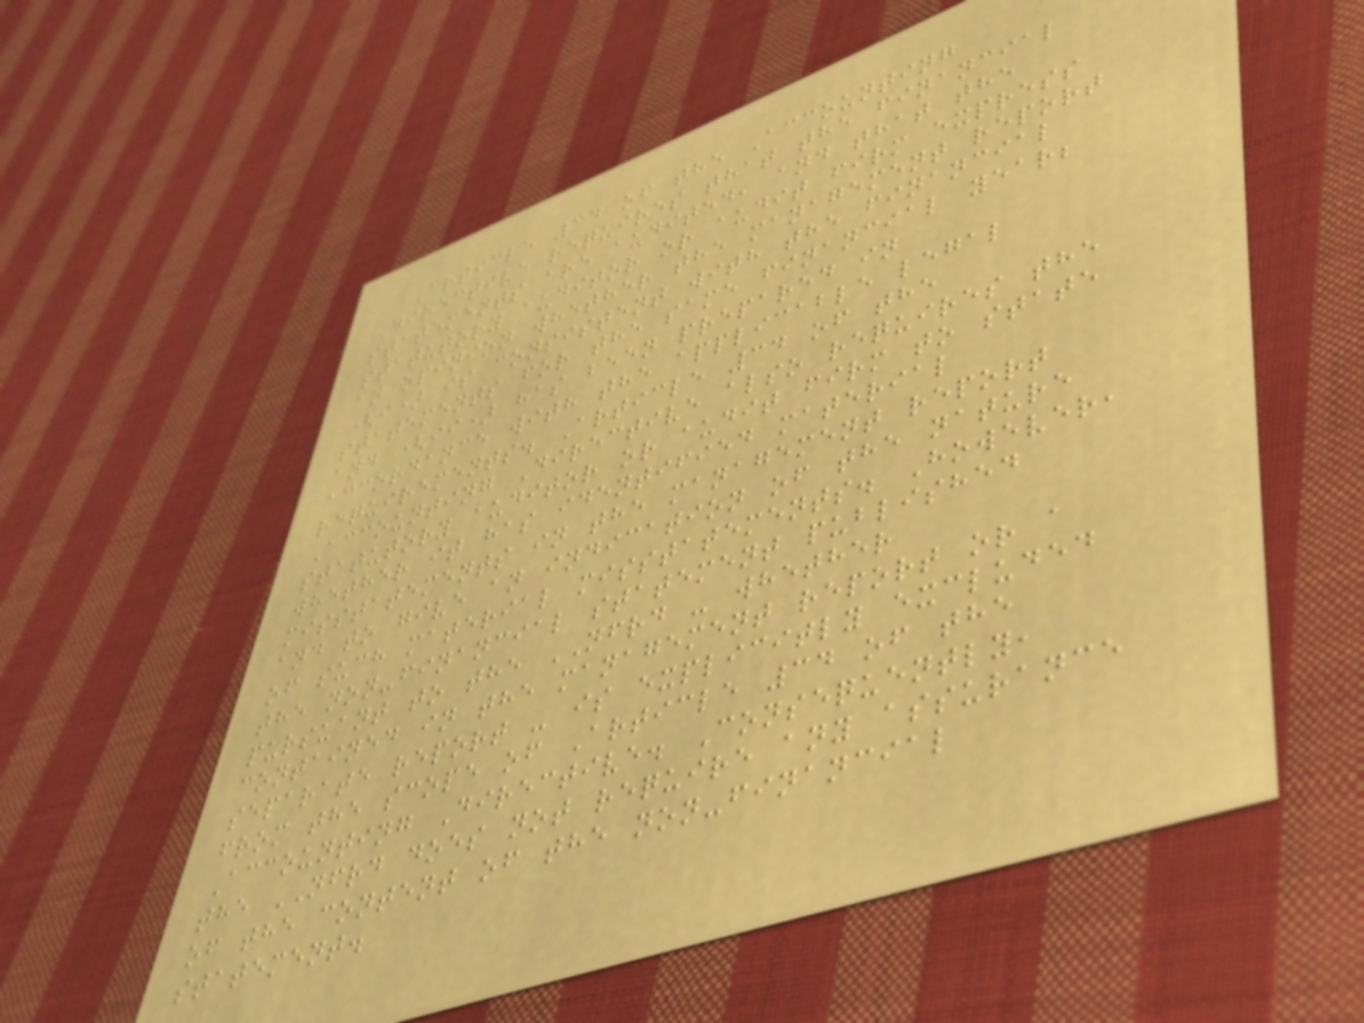Article 34 of the Accounting
Directive requires that the financial
statements are audited, and that the
statutory auditor or audit firm express
an opinion whether the management report
(i) is consistent with the financial
statements for the same financial year;
and (ii) has been prepared in
accordance with the applicable legal
requirements. Article 34 of the
Accounting Directive also requires the
statutory auditor or audit firm to state
whether it has identified material
misstatements in the management report
and to give an indication of the nature
of such material misstatements. However,
the non-financial statement published
pursuant to the NFRD - whether
contained in the management report or a
separate report - is explicitly excluded
from the scope of Article 34 of the
Accounting Directive. Consequently,
the NFRD does not require any assurance
of the content of the non-financial
statement.
